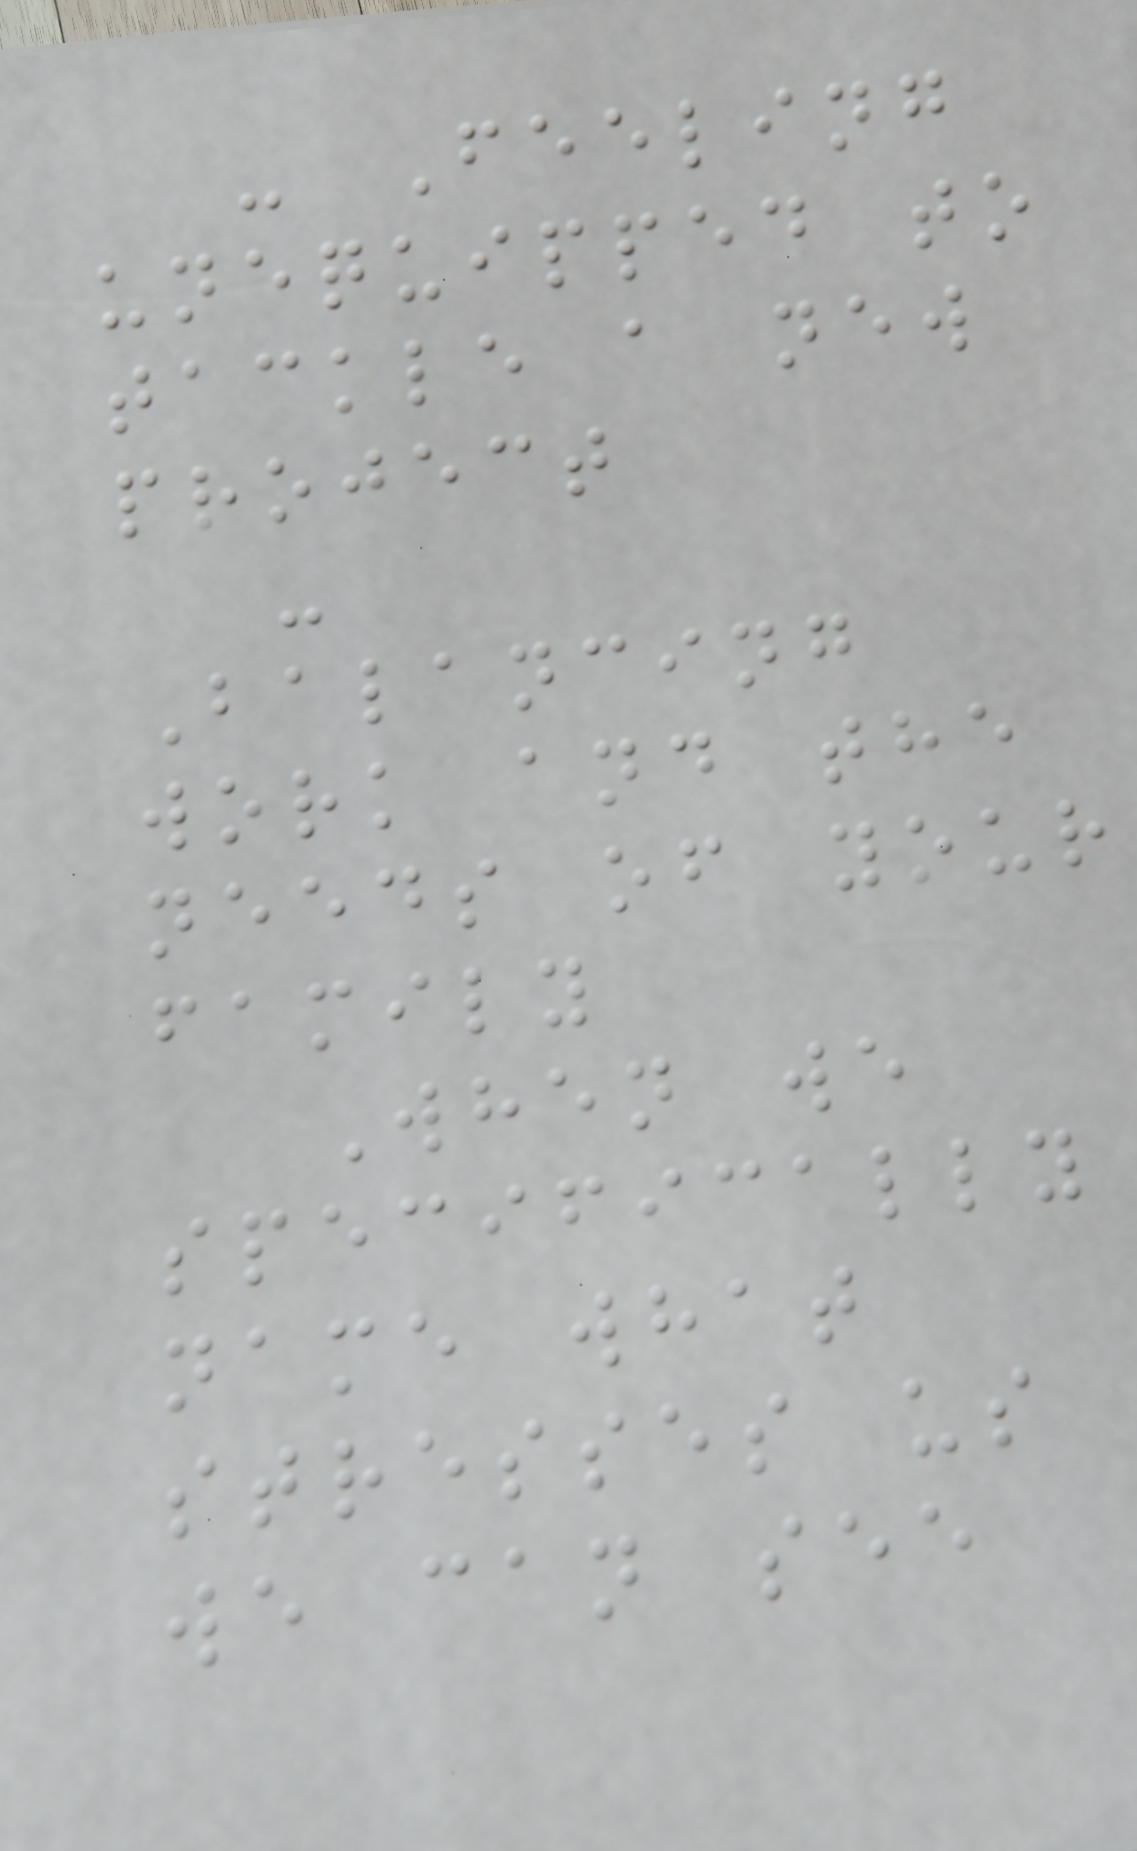- Feeling
unequipped to
tackle a new
project
-
Balancing
work and the
needs of your
family
When we
specifically
name what
stresses us
we can see
